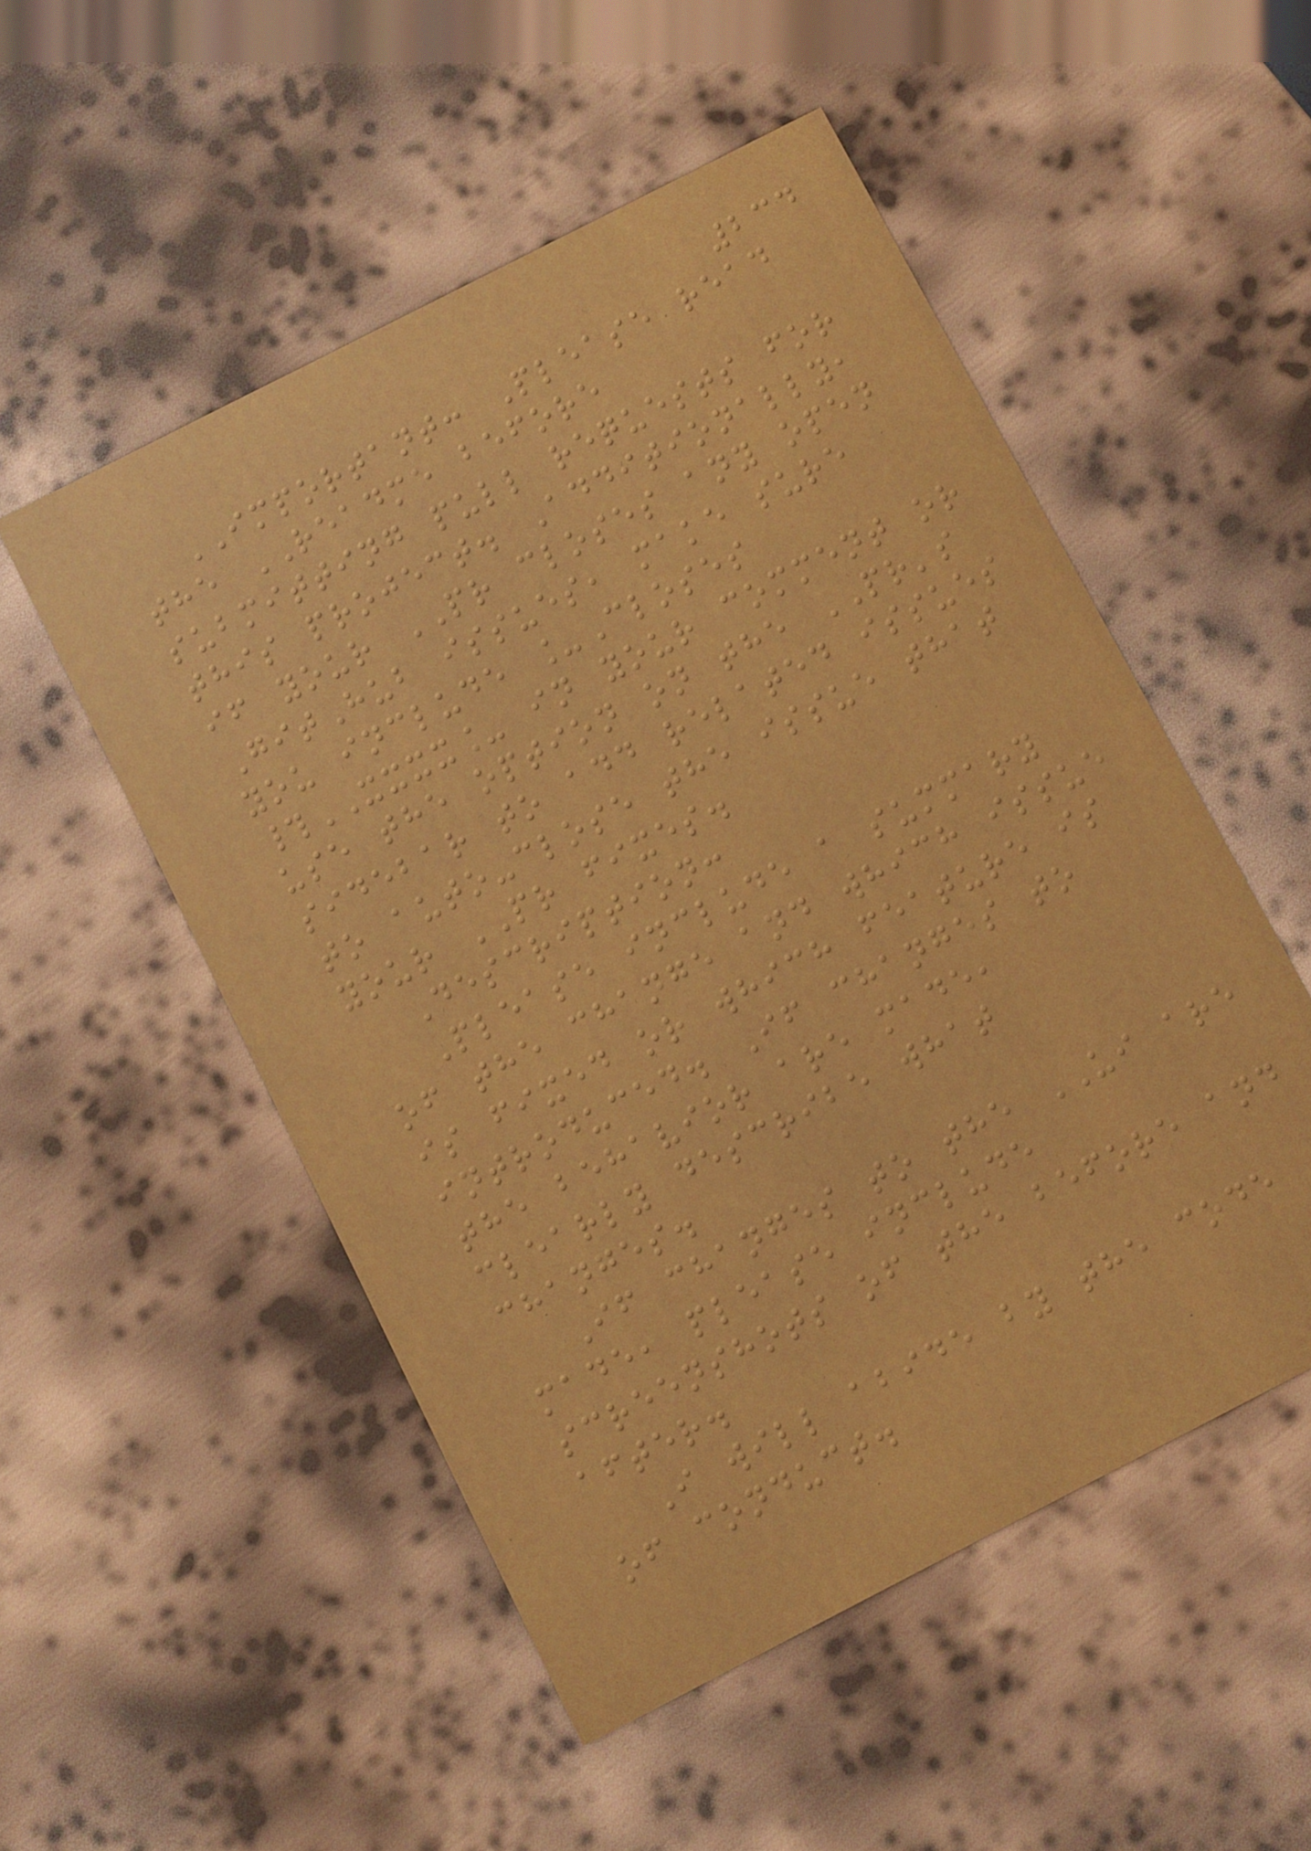234
IMPORTANT: Please read
the README before
submitting pull requests for
this project. Additionally,
if your PR closes any open
GitHub issues, make sure
you include _Closes
#XXXX_ in your comment or
use the option on the PR's
sidebar to add related issues
to auto-close the issue that
your PR fixes.
Description:
Please include a summary
of the change and which issue
is fixed or which feature is
introduced. If changes to
the behavior are made,
clearly describe what
changes.
If changes to the UI are
made, please include
screenshots of the before and
after.
I will abide by the code
of conduct.
